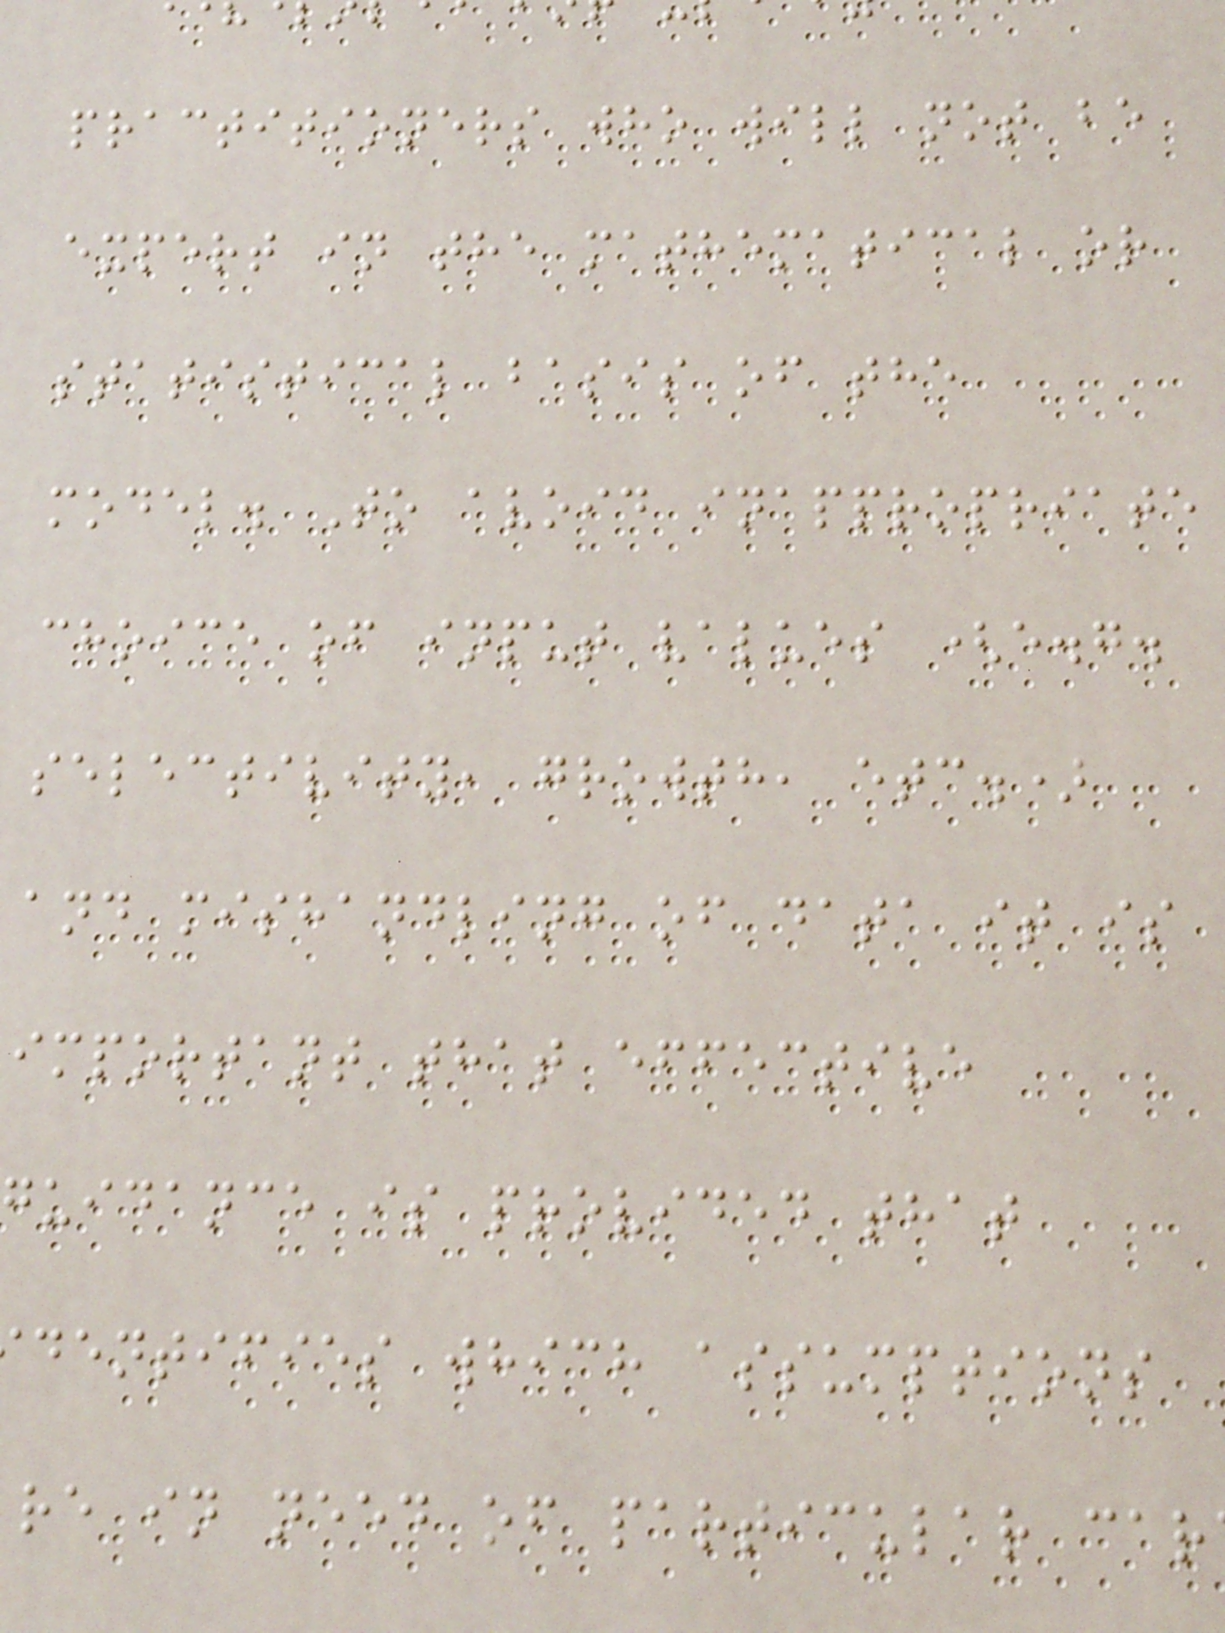practitioners who will not be
expert in the mathematical or
statistical basis of the
model. To avoid inappropriate
choice of input values (e.g.
selectivity, growth, etc.)
and mishandling of data it is
important that effective
guidance is provided that
dentifies which assumptions
re in need of particular car
